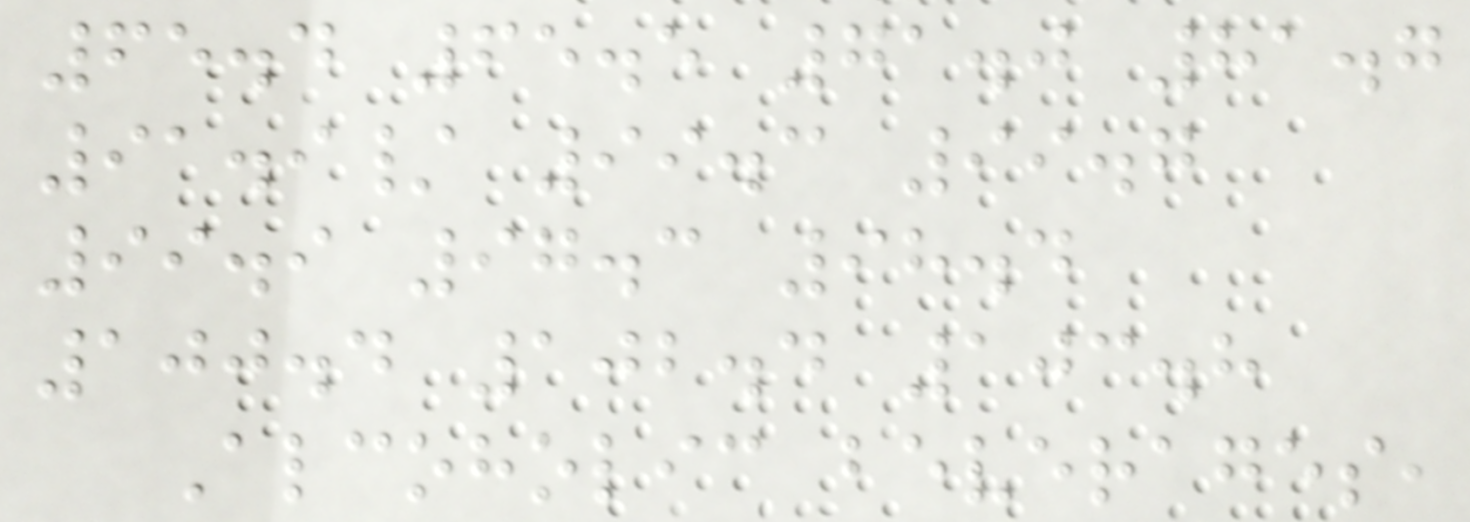65.4 65.5 71.0 81.7
91.9/ 99.3 99.7
99.9 97.3 98.4
100.4 102.4 103.8
Alcoholic beverages,
